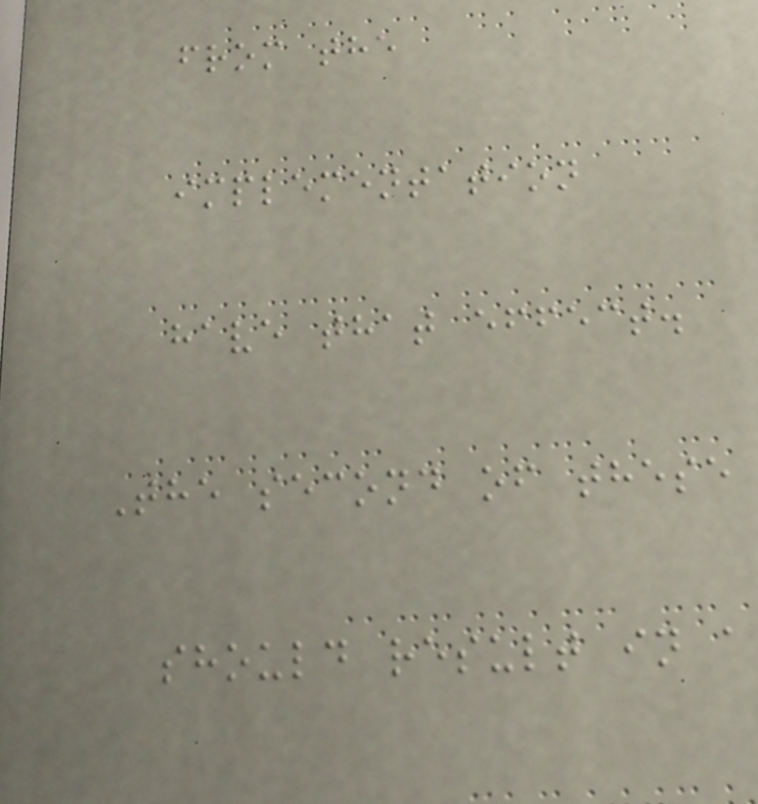from the
implementation
have that effect.
The second of these
should result in a
